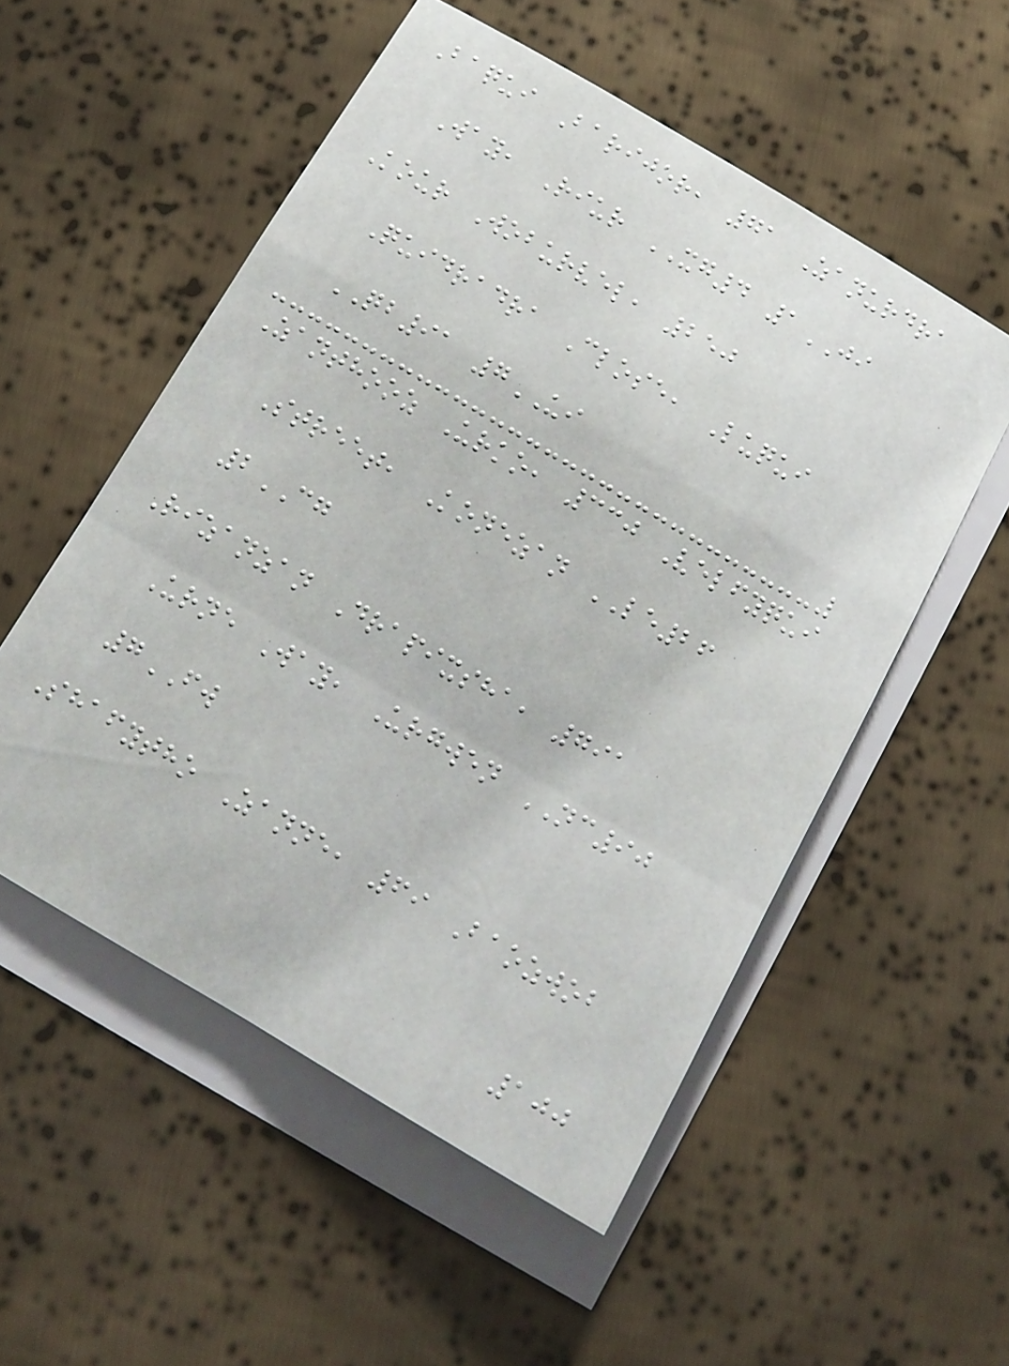Baqui Barijor, 71 Zanurdra
Way, Riur XG4 1JI
Kour Woburvel, 250
Quidradra Close, Luqui
QB91 7UI
Zanthooz Urko, 330 Velfyqui
Street, Konezan LE26
2CG
Rizanzan Drapixsha, 791
Urne Way, Urgwen NC90
7FW
Shafytho Zanne, 69 Baozwob
100
